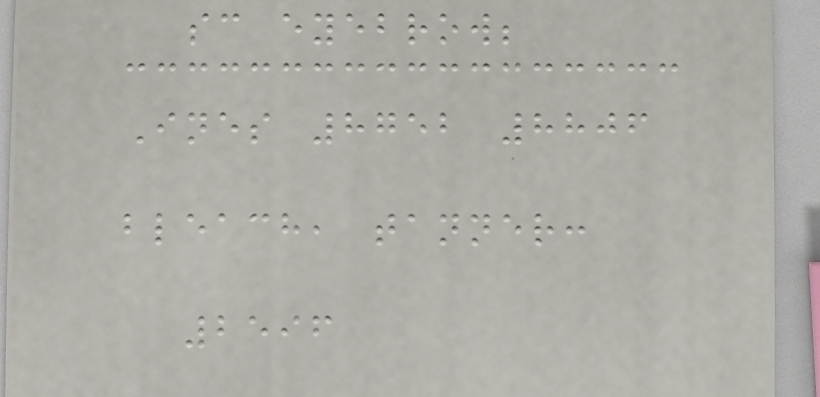sc eyebrow;
Ines 8752 8806
bleach, tanner:
2596
